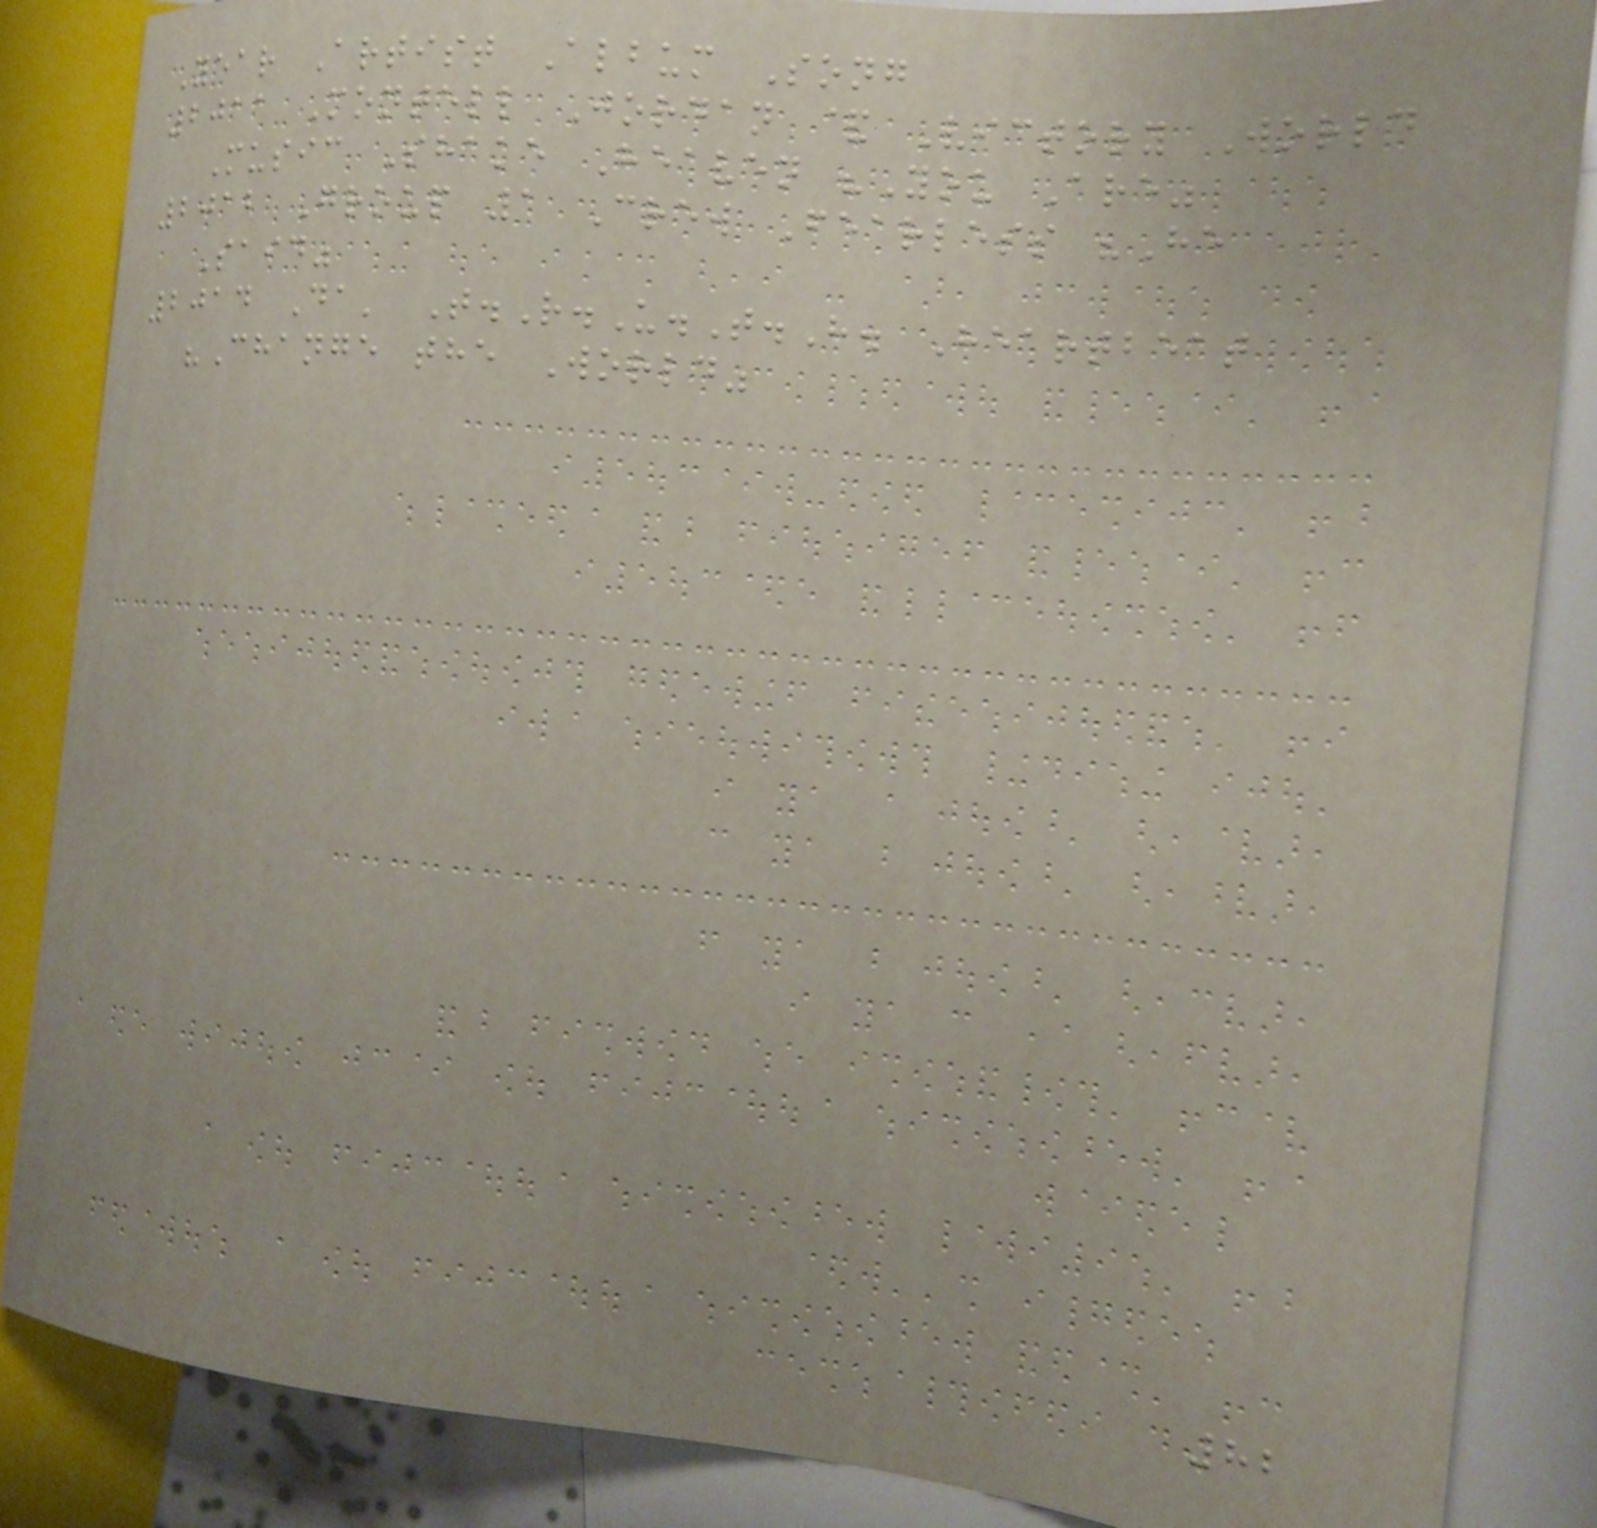Year Artist Album Song
2011 Montell Jordan & Victory World
Music Shake Heaven "You Are"
2012 Group 1 Crew Fearless "He
Said"
2014 Da' T.R.U.T.H. Heartbeat
"Change the World"
82
